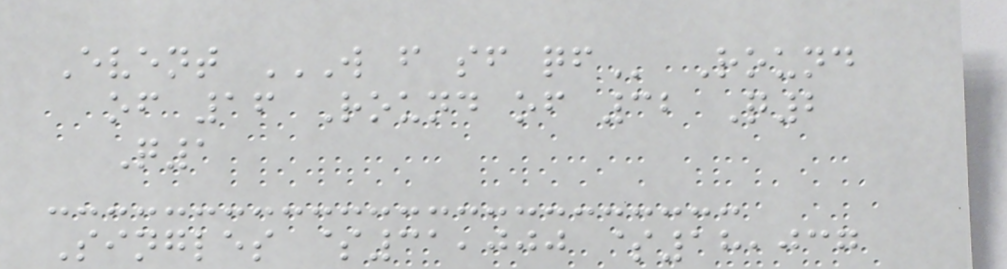Event W F SF QF Round
of 16 Round of 32 Q2
Q1
Singles $31,000 $18,037
